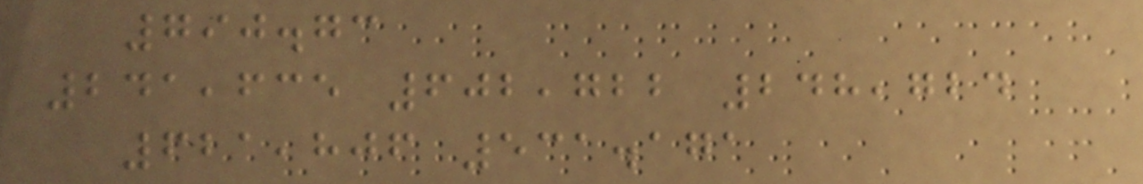790.73
241,635 602,722 248,724
621,806 531.171
